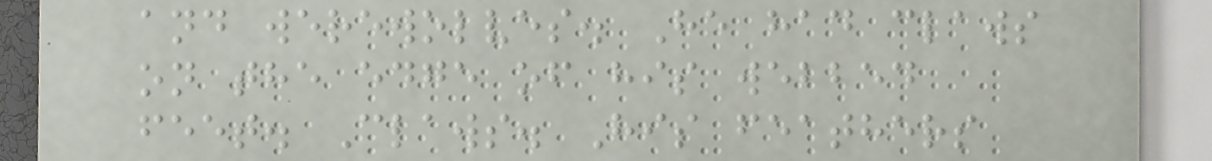and werewolves. He had claws
on the edge of his webbed
feet. Claws. His feathers
